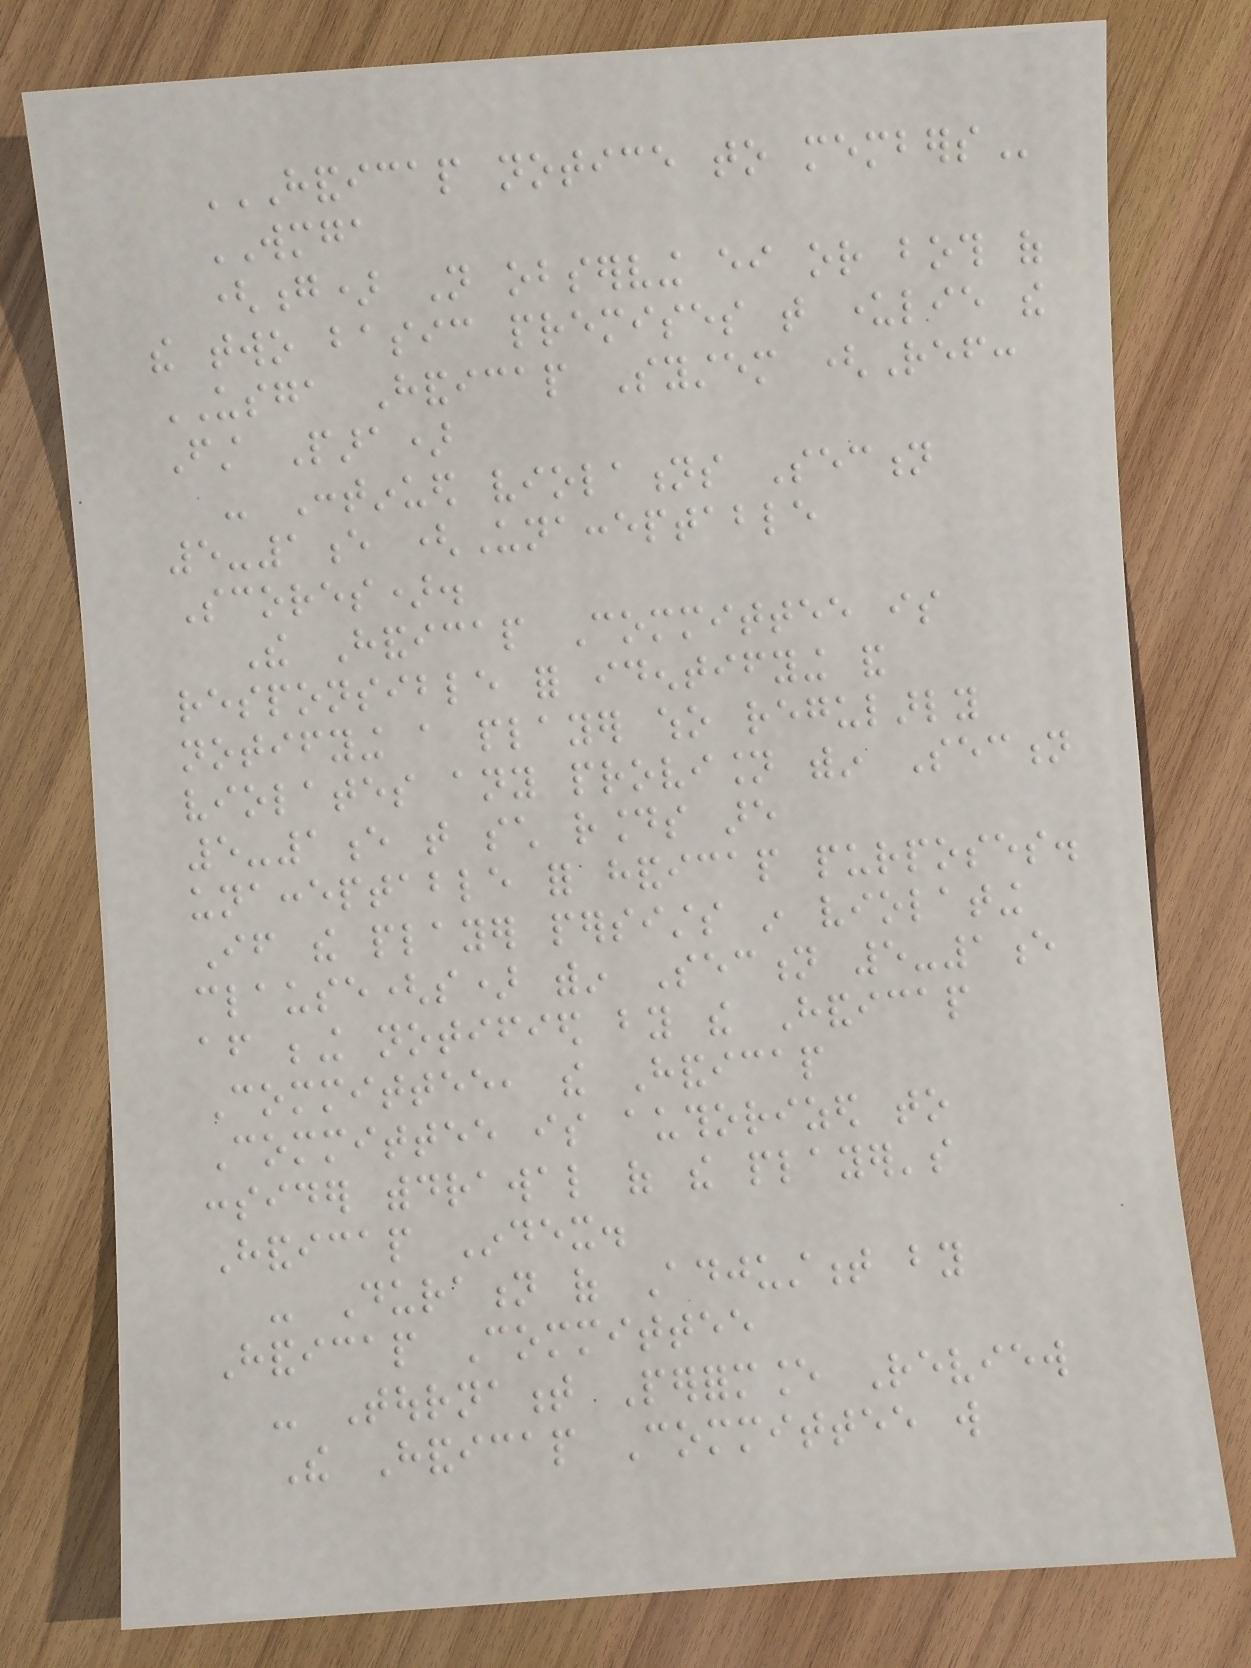HANDICAP NOTICE TO MEMBERS
WMGA
(g) Not observing either or both of
the two basic premises that underlie the
USGA Handicap System (Ref:
First Para)
- Continued violations Section
5-1e (Unacceptable
Scores).
The Handicap Committee is
responsible for identifying and
notifying a player who regularly
violates any provision within Section
5-1e that such rounds are
unacceptable for handicap purposes.
If the player persists in violating
clause(s) within Section 5-1e
after being notified by the Handicap
Committee, the Handicap
Committee is authorized to
consider withdrawal of the player's
Handicap Index.
- Duration of Adjustment by
Handicap Committee
- Tournament Performance Review
The Handicap Committee will
